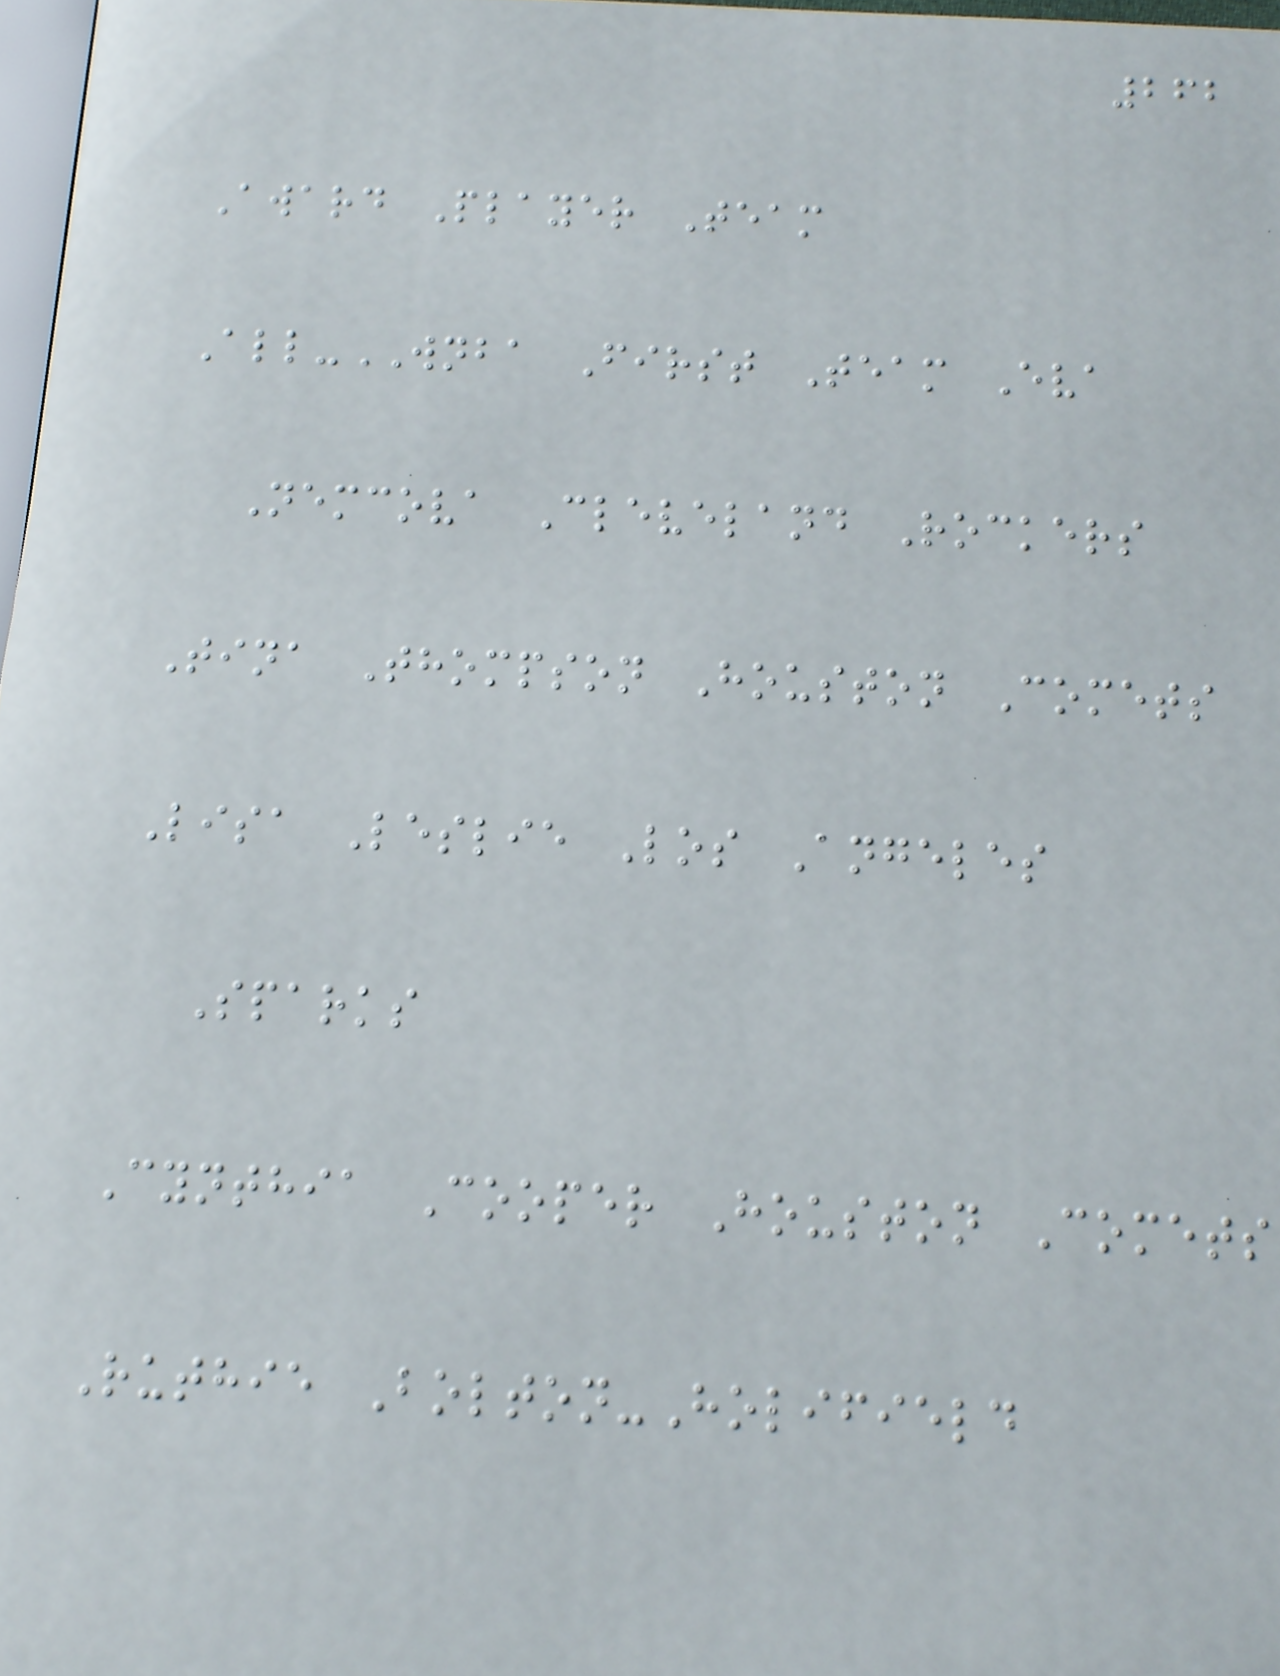262
Award Player Team
All-WNBA First Team Eva
Nemcova Cleveland Rockers
Tina Thompson Houston Comets
Lisa Leslie Los Angeles
Sparks
Cynthia Cooper Houston Comets
Ruthie Bolton-Holifield
